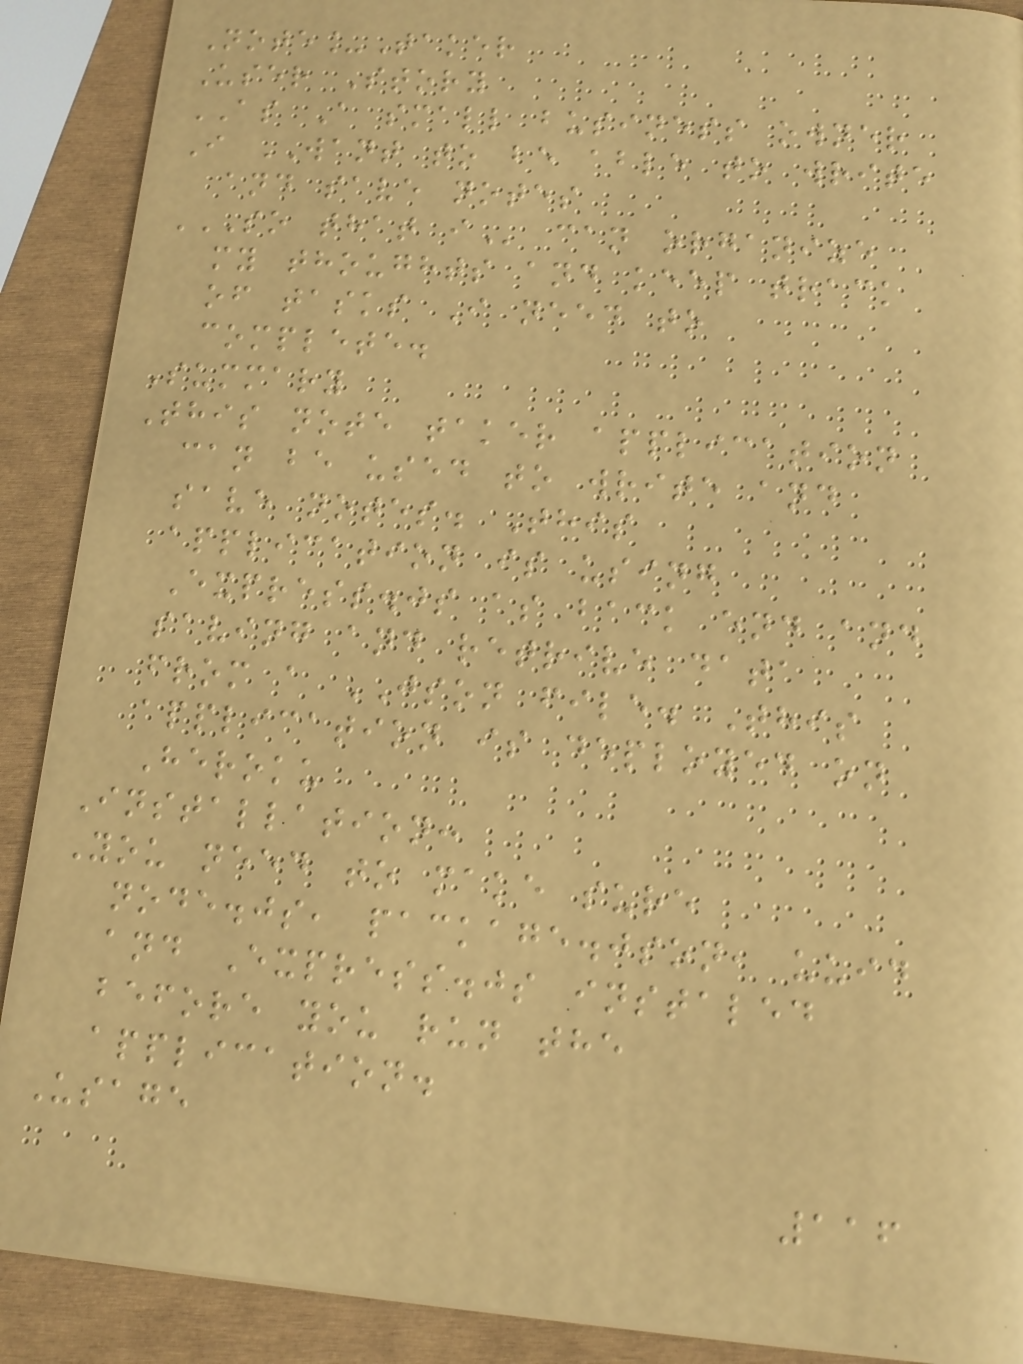Note_Taker
User Story
AS A small business owner
I WANT to be able to write
and save notes
SO THAT I can organize
my thoughts and keep track
of tasks I need to
complete.
Summary
This note taker application
can be used to write and
save notes. This
application is using
Express.js as back end and
saving and retrive data
from a JSON file. This
application is deployed on
Heroku
Installation:
You need to make sure
node.js, package.json, uuid
and Express.js instaled
before you run the
application.
Usage
116
